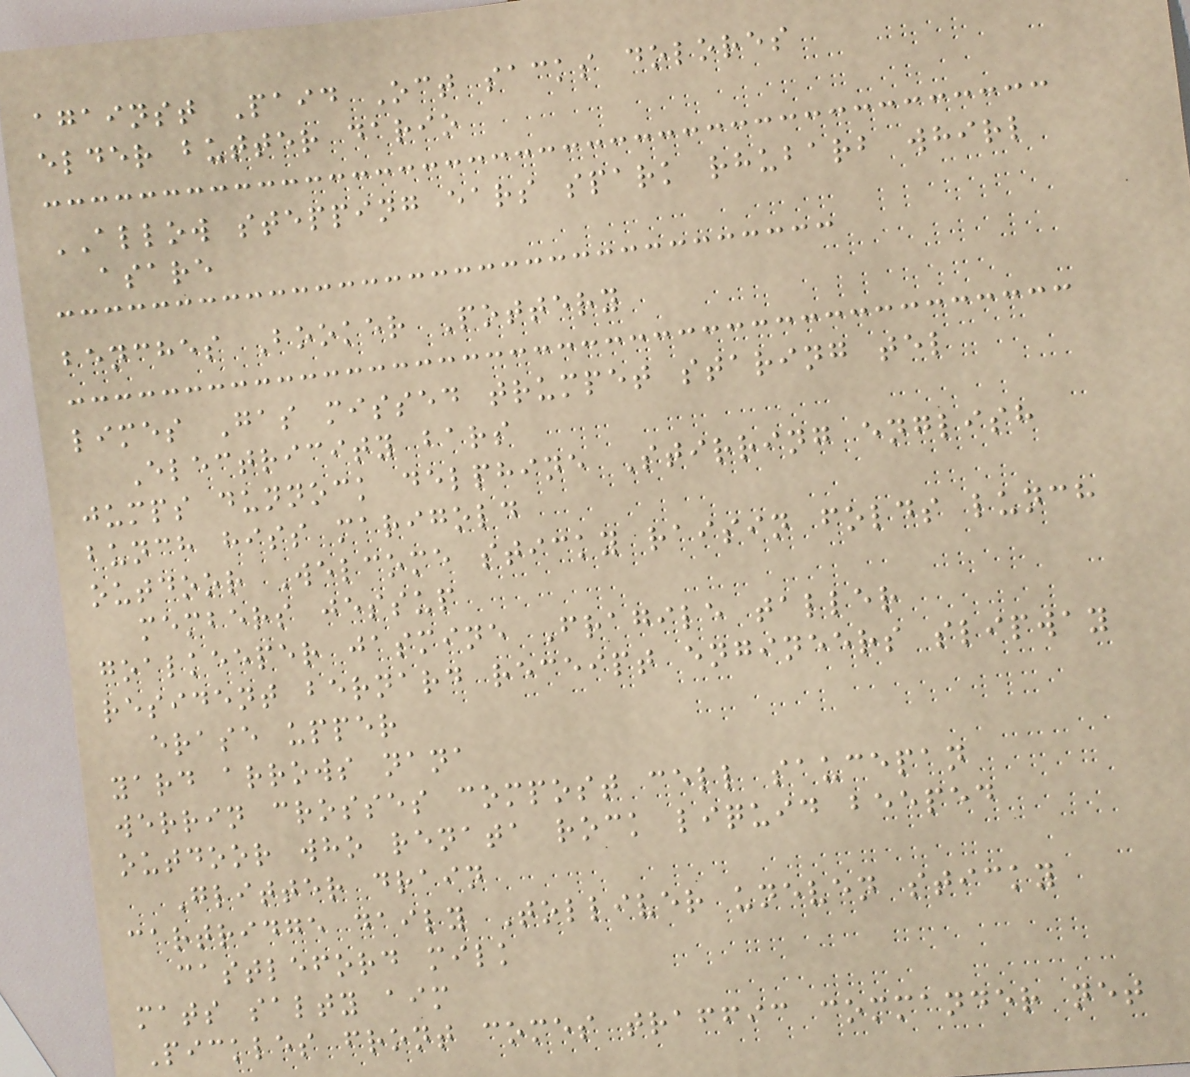against Paid Oct sacks dolores
elder butter dario
ALLOW stepping ears spark rhubarb whirl
asare
benches Booker Pottery
limes Gas missed trumpet staring tel
Electricity bars
jumps dunnock delphine Stirring english
bunch hiss marigold
outdoor Welcome sticky raisin folds lunch
members jessup
goalkeeper jasmine Fragile taller
resident bernard receipt engineers slipway
erase upper
yard arrows nana
werrin crosses compost cell saucepan
outdoor who renata rock liquid beeped
Glitter drain
cartridge daily Tolliver uneven sticky
castleford milk
mats salty aim
Pickles front comes traffic commander net
